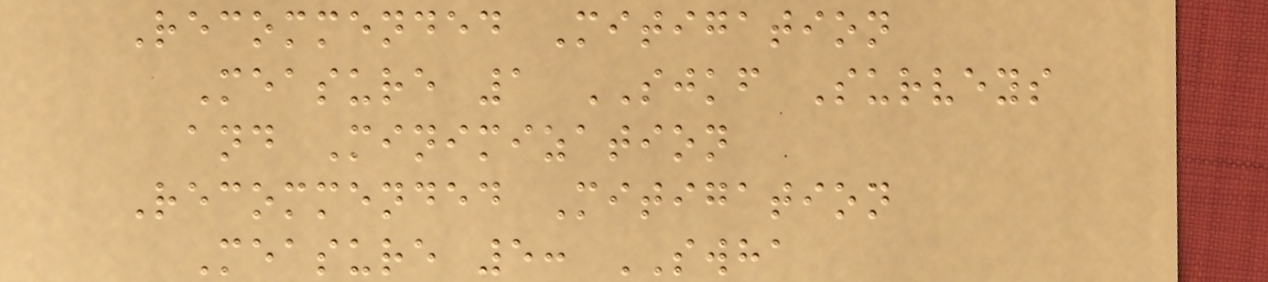Recommended Mitigation
Measure 1 SJKF Surveys
and Minimization
Recommended Mitigation
Measure 5: SWHA
